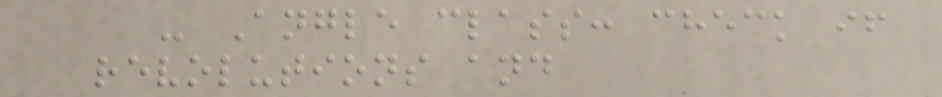- Angle class: check if
revolutions and
